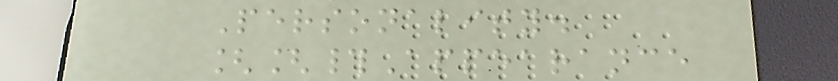Personality.
[[#Appearance
